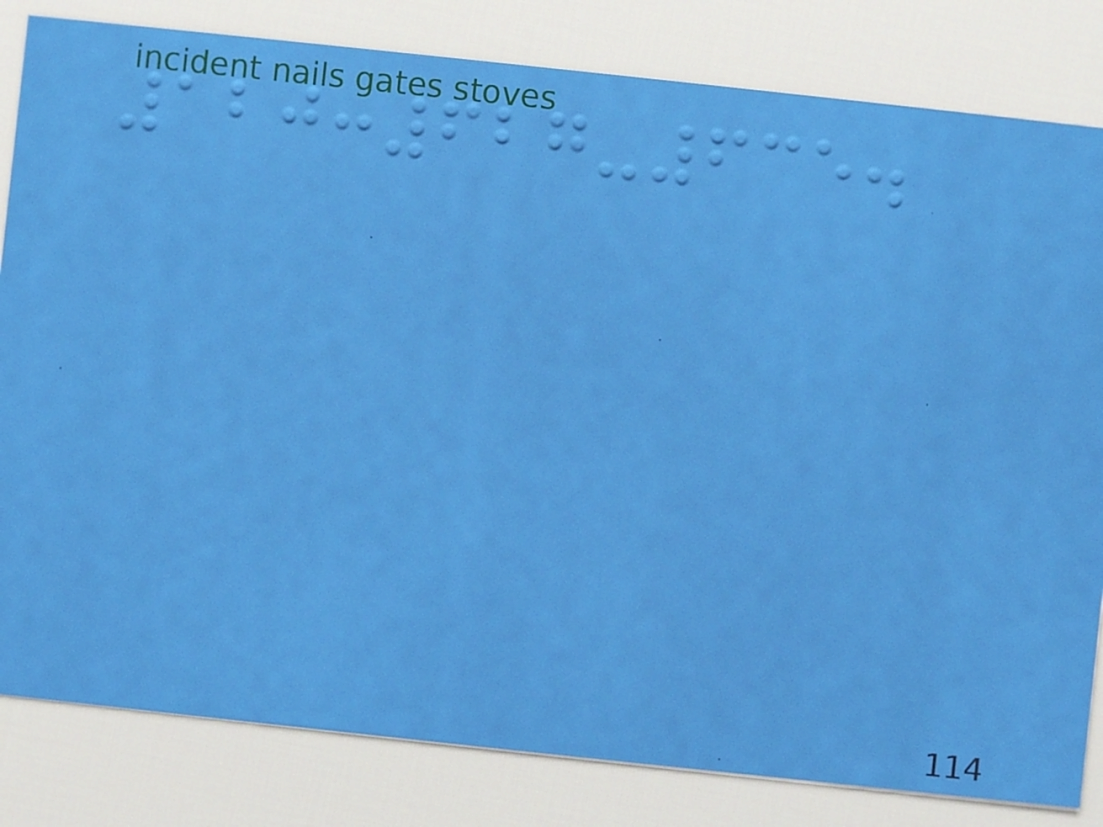120:627-635.
